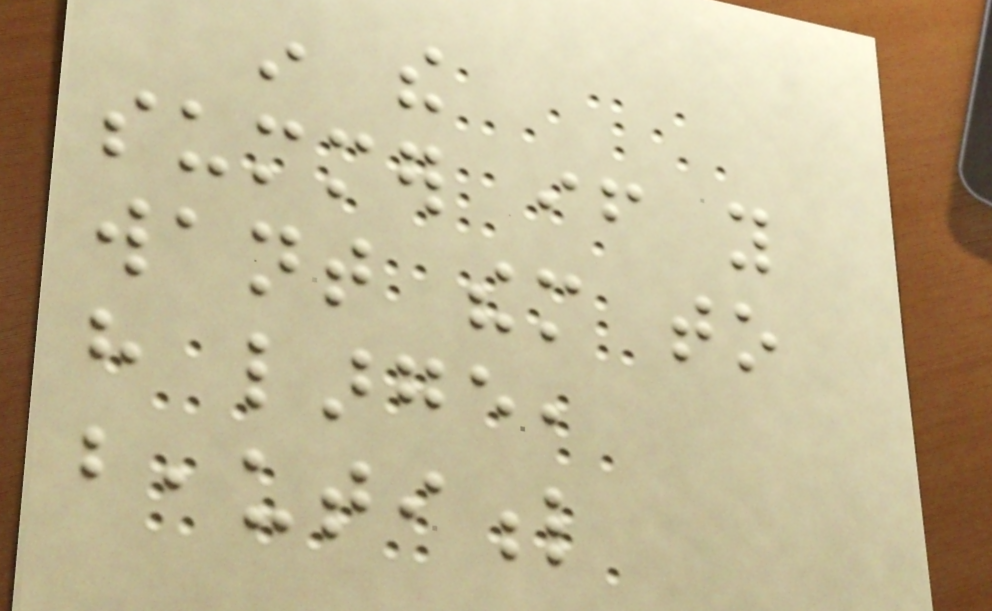in the
summer if you
want them to
have large,
beautiful
